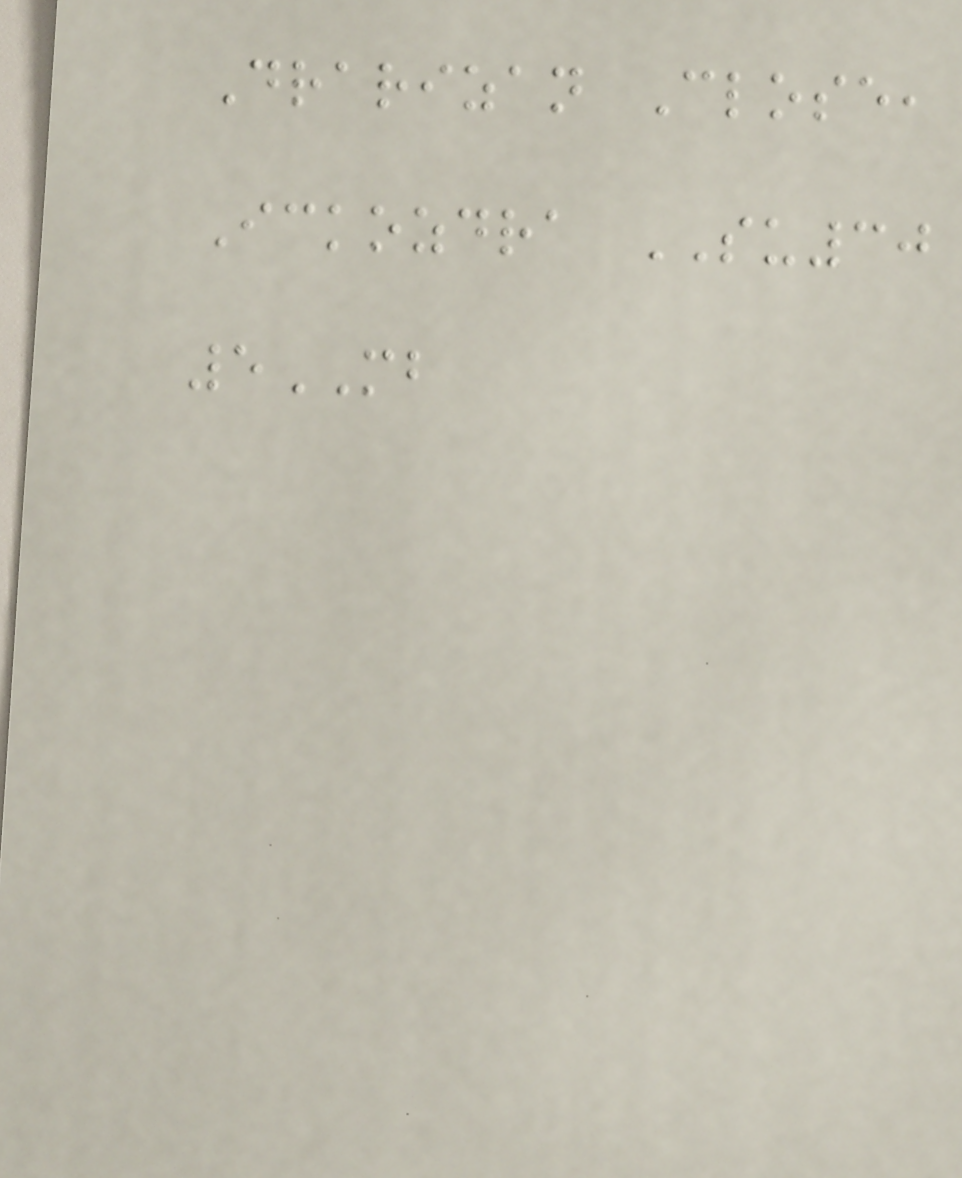Drarizan Close,
Ickozdra SU30
5MB
